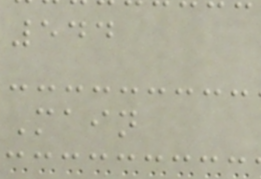544
Main
